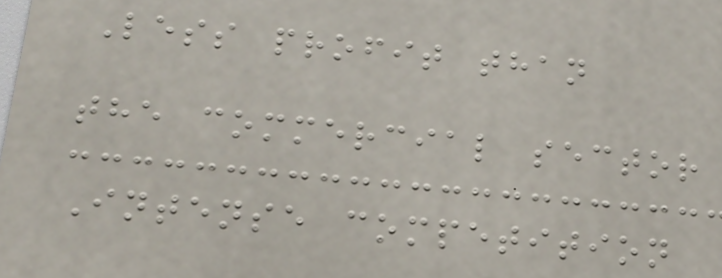Less profit than
the commercial sector
Intense competition
